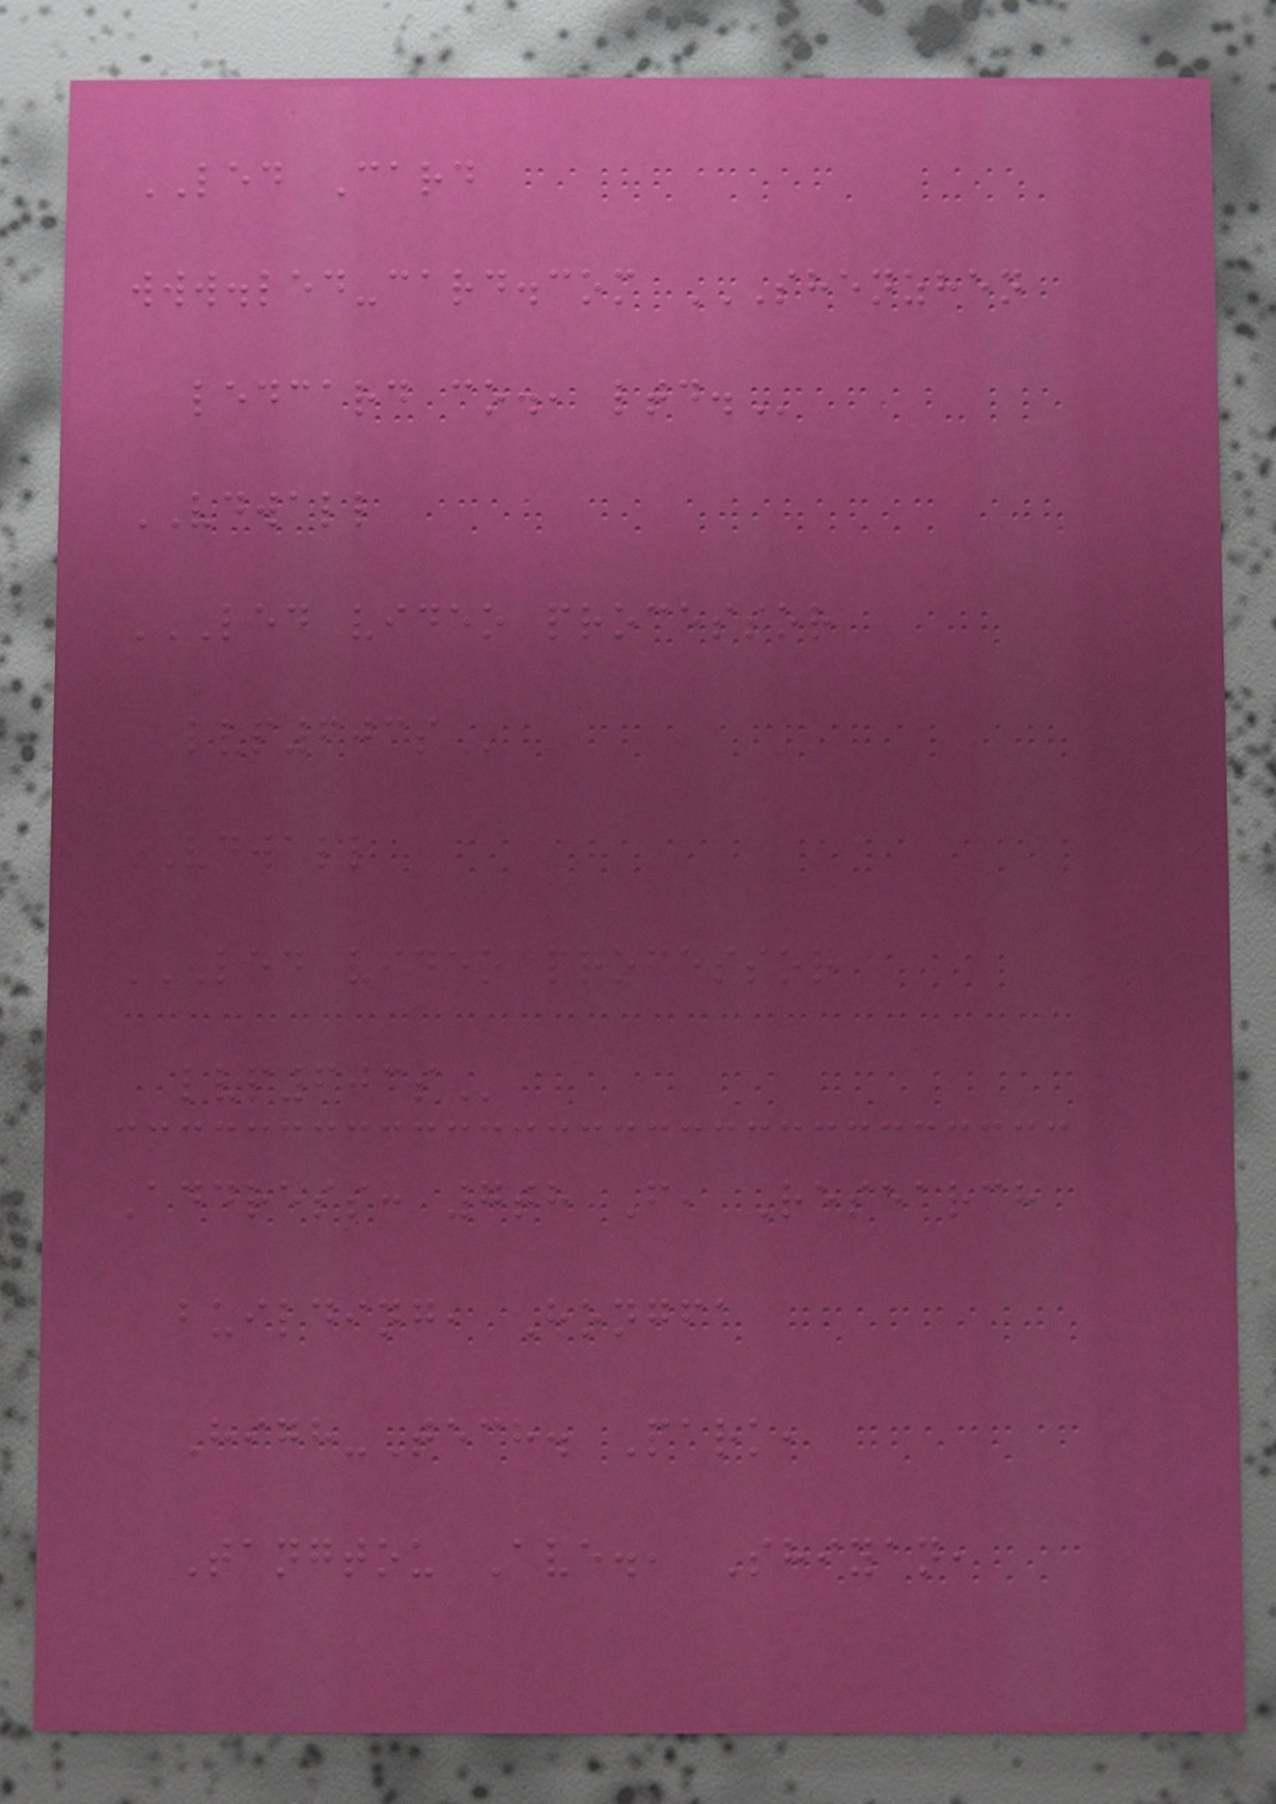LED Card
www.led-card.com SHENZHEN
LEDCARD CO., LTD.
VDWALL
LED VIDEO PROCESSOR
LVP603S
VDWALL
LED VIDEO PROCESSOR
LVP603S
Address: 7th F, Research
building, Hongfa
High-Tech. Park,
Tangtou Ave., Shiyan,
